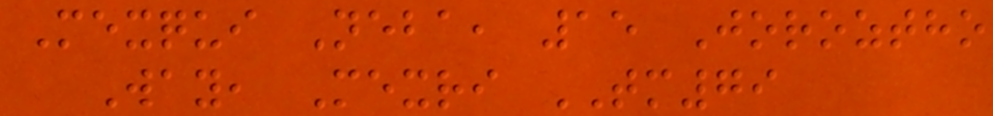Mexqui Neba, 15 Joroztho
Way, Mexri TM79
